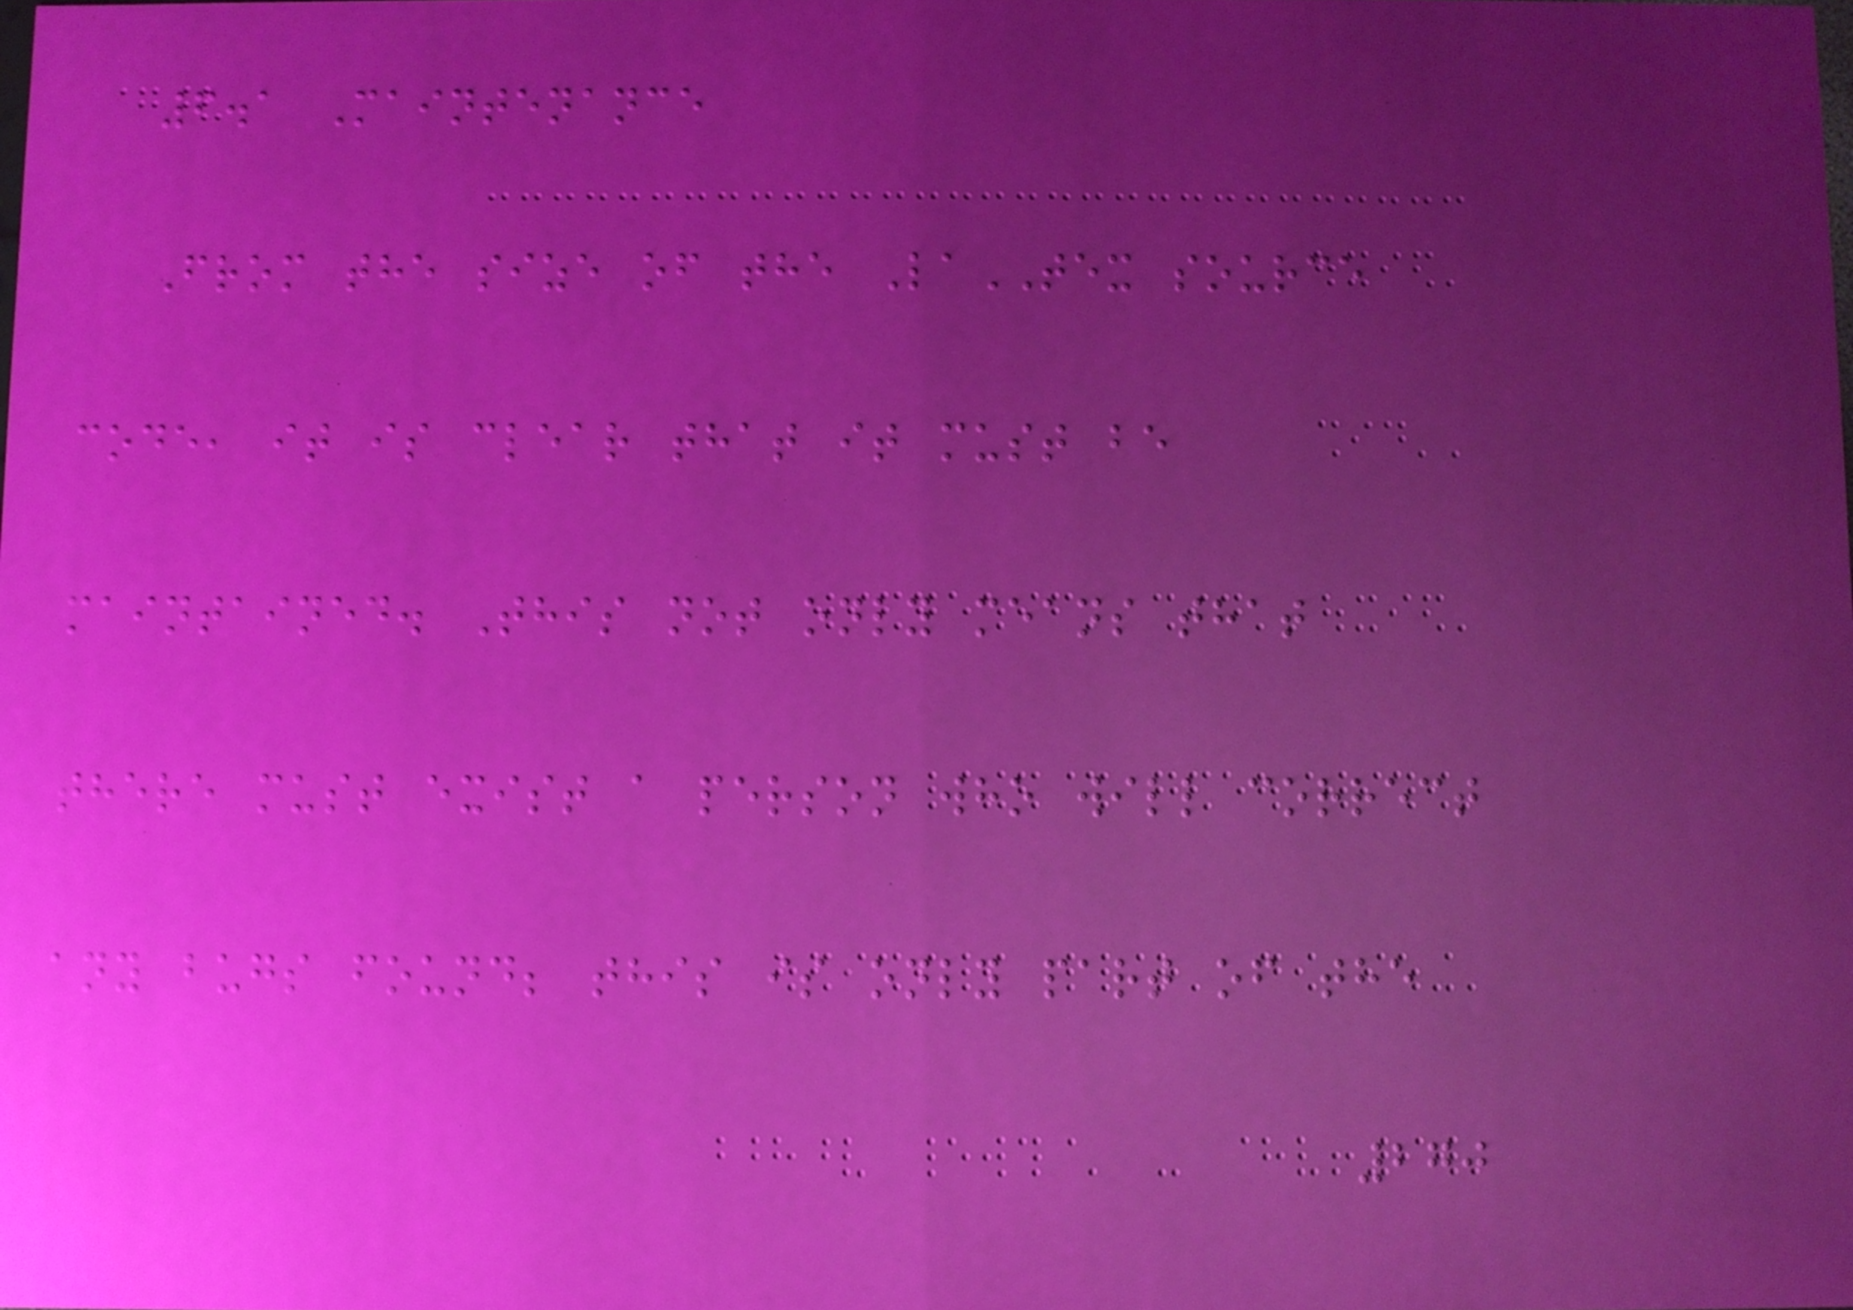6.1 Maintenance
From the size of the LaTEX source
code, it is clear that it must be
maintained. This not only means that
there must exist a person who will correct
any bugs found; this is only part of the
270
